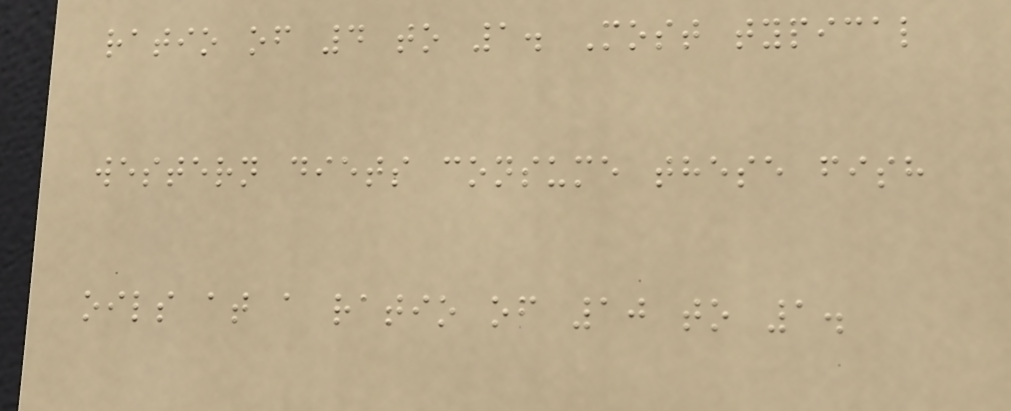ratio of 4 to 1. Most typical
western diets consume these fish
oils at a ratio of 10 to 1.
